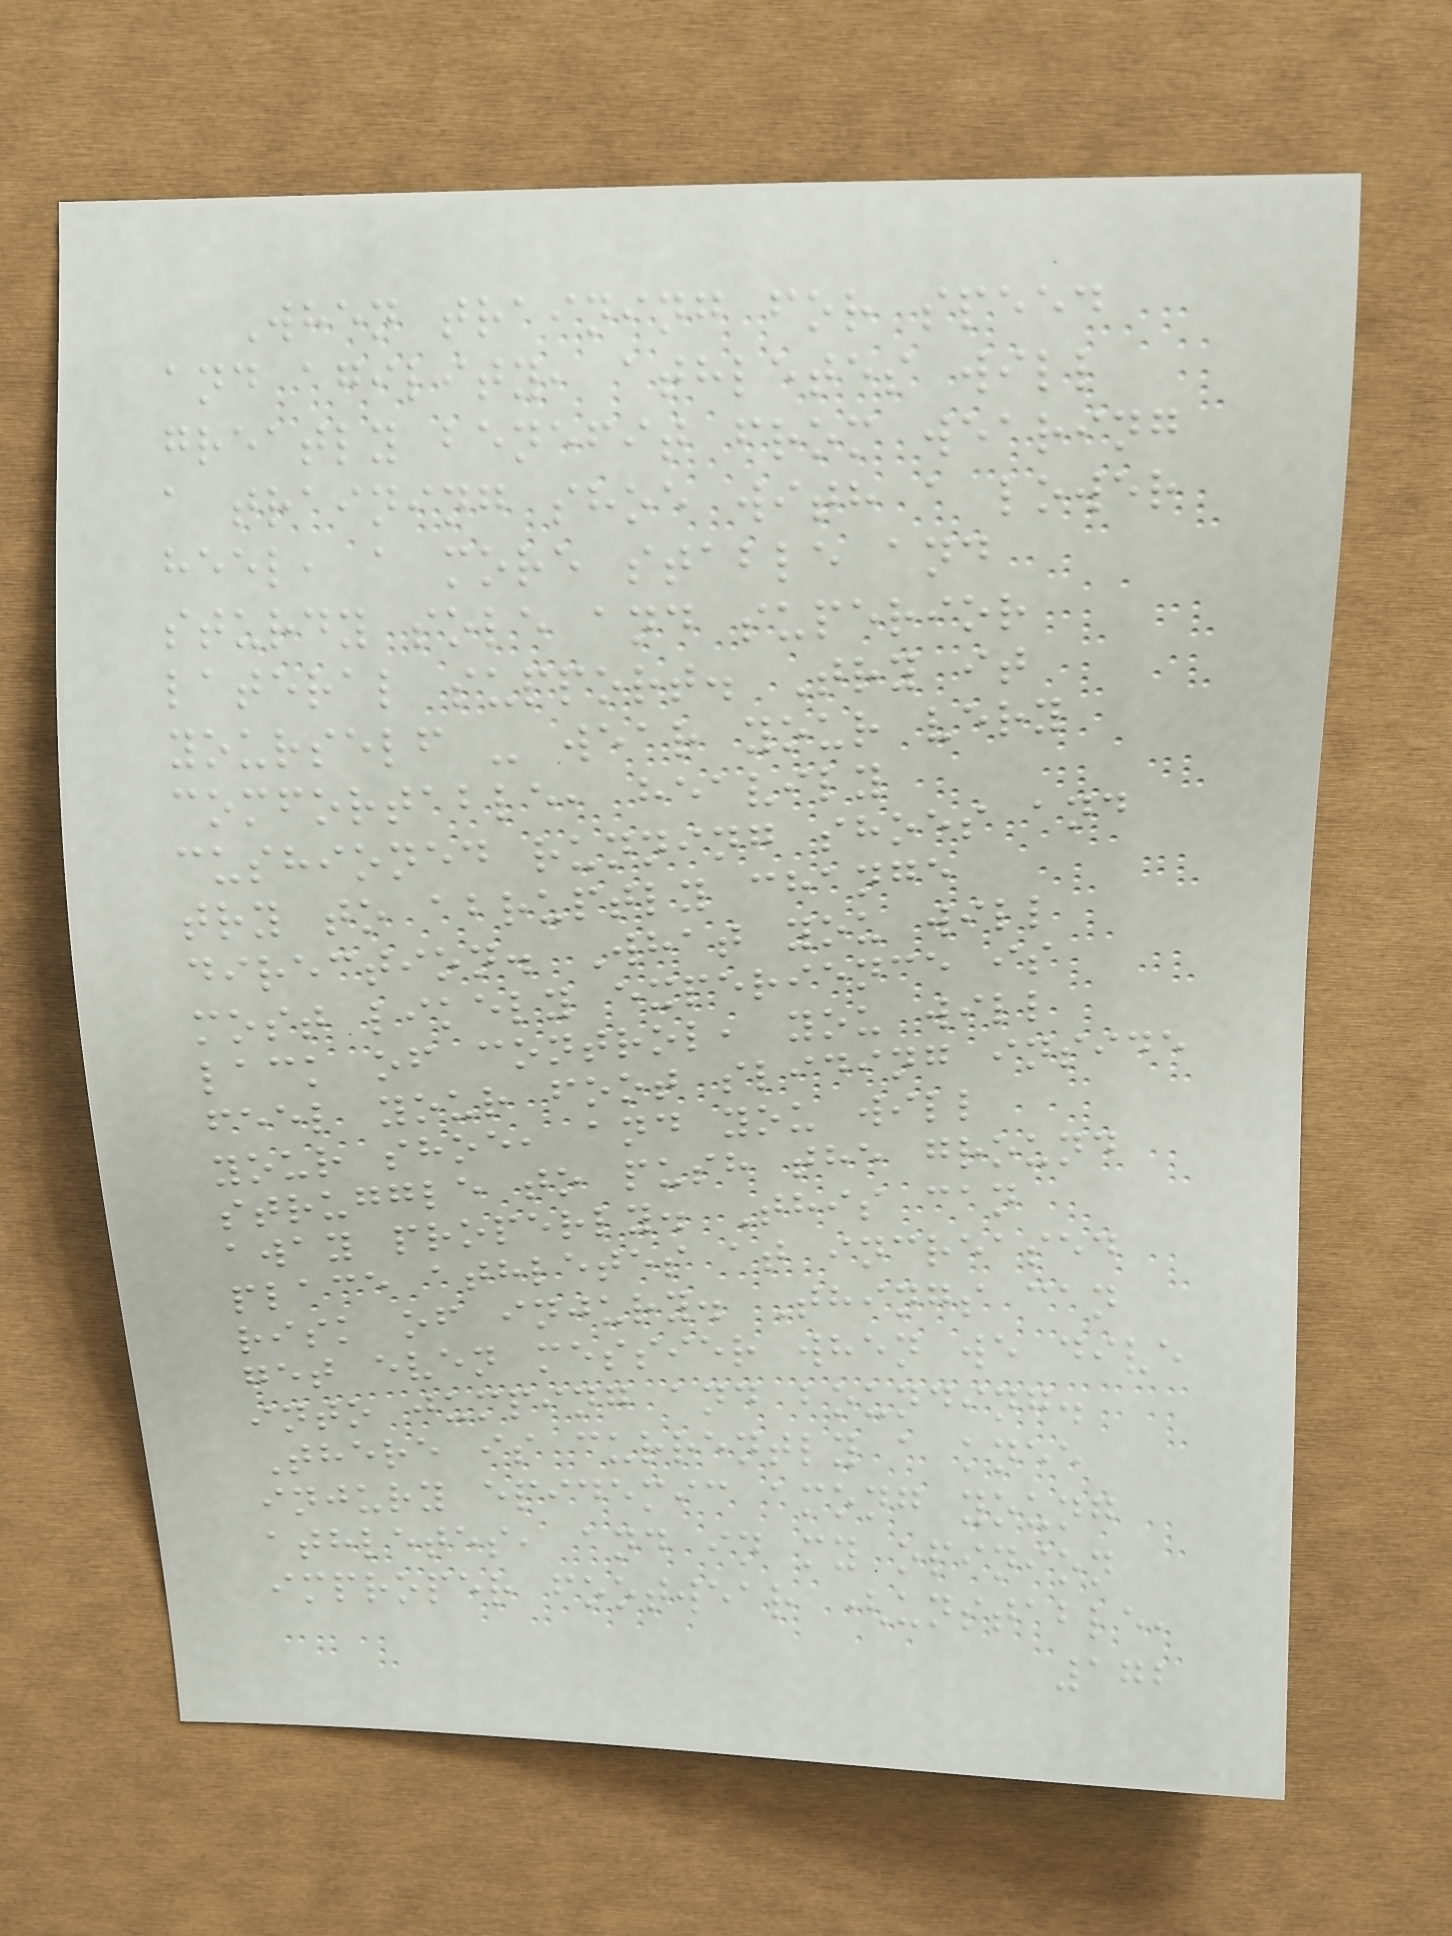When training for speed
and agility, athletes will
greatly benefit from wearing
a training shoe with a lower
heel, a more stable and
sturdy sole and superior
lateral support. Try it
yourself - wear your very
comfortable, heavily
cushioned running shoes and
try to abruptly change
direction. What you will
most likely experience is
lack of control, you will
feel your foot sliding inside
your shoe, and you will
struggle to push the ground
away properly. This can
place athletes at increased
risk of injury. Things can
get even messier when we dive
into jumping and bounding.
There is currently a knee
injury epidemic among young
athletes, and in my opinion
improper footwear (unstable,
172
